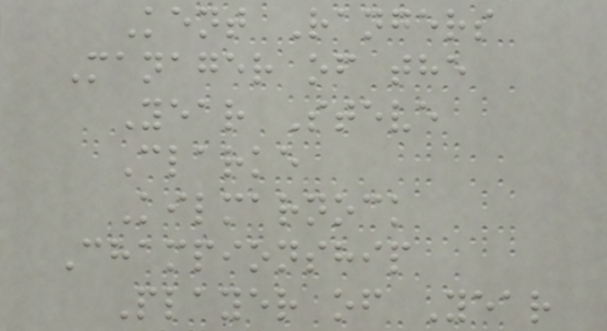Kent Rangers
Manager of the
Year Steve
Clarke
Kilmarnock
Championship
Player of Year
